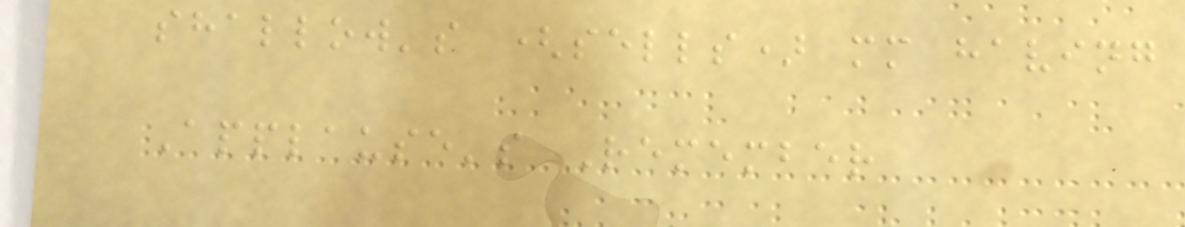shallow's (sells) mm having
Applause's Remember
